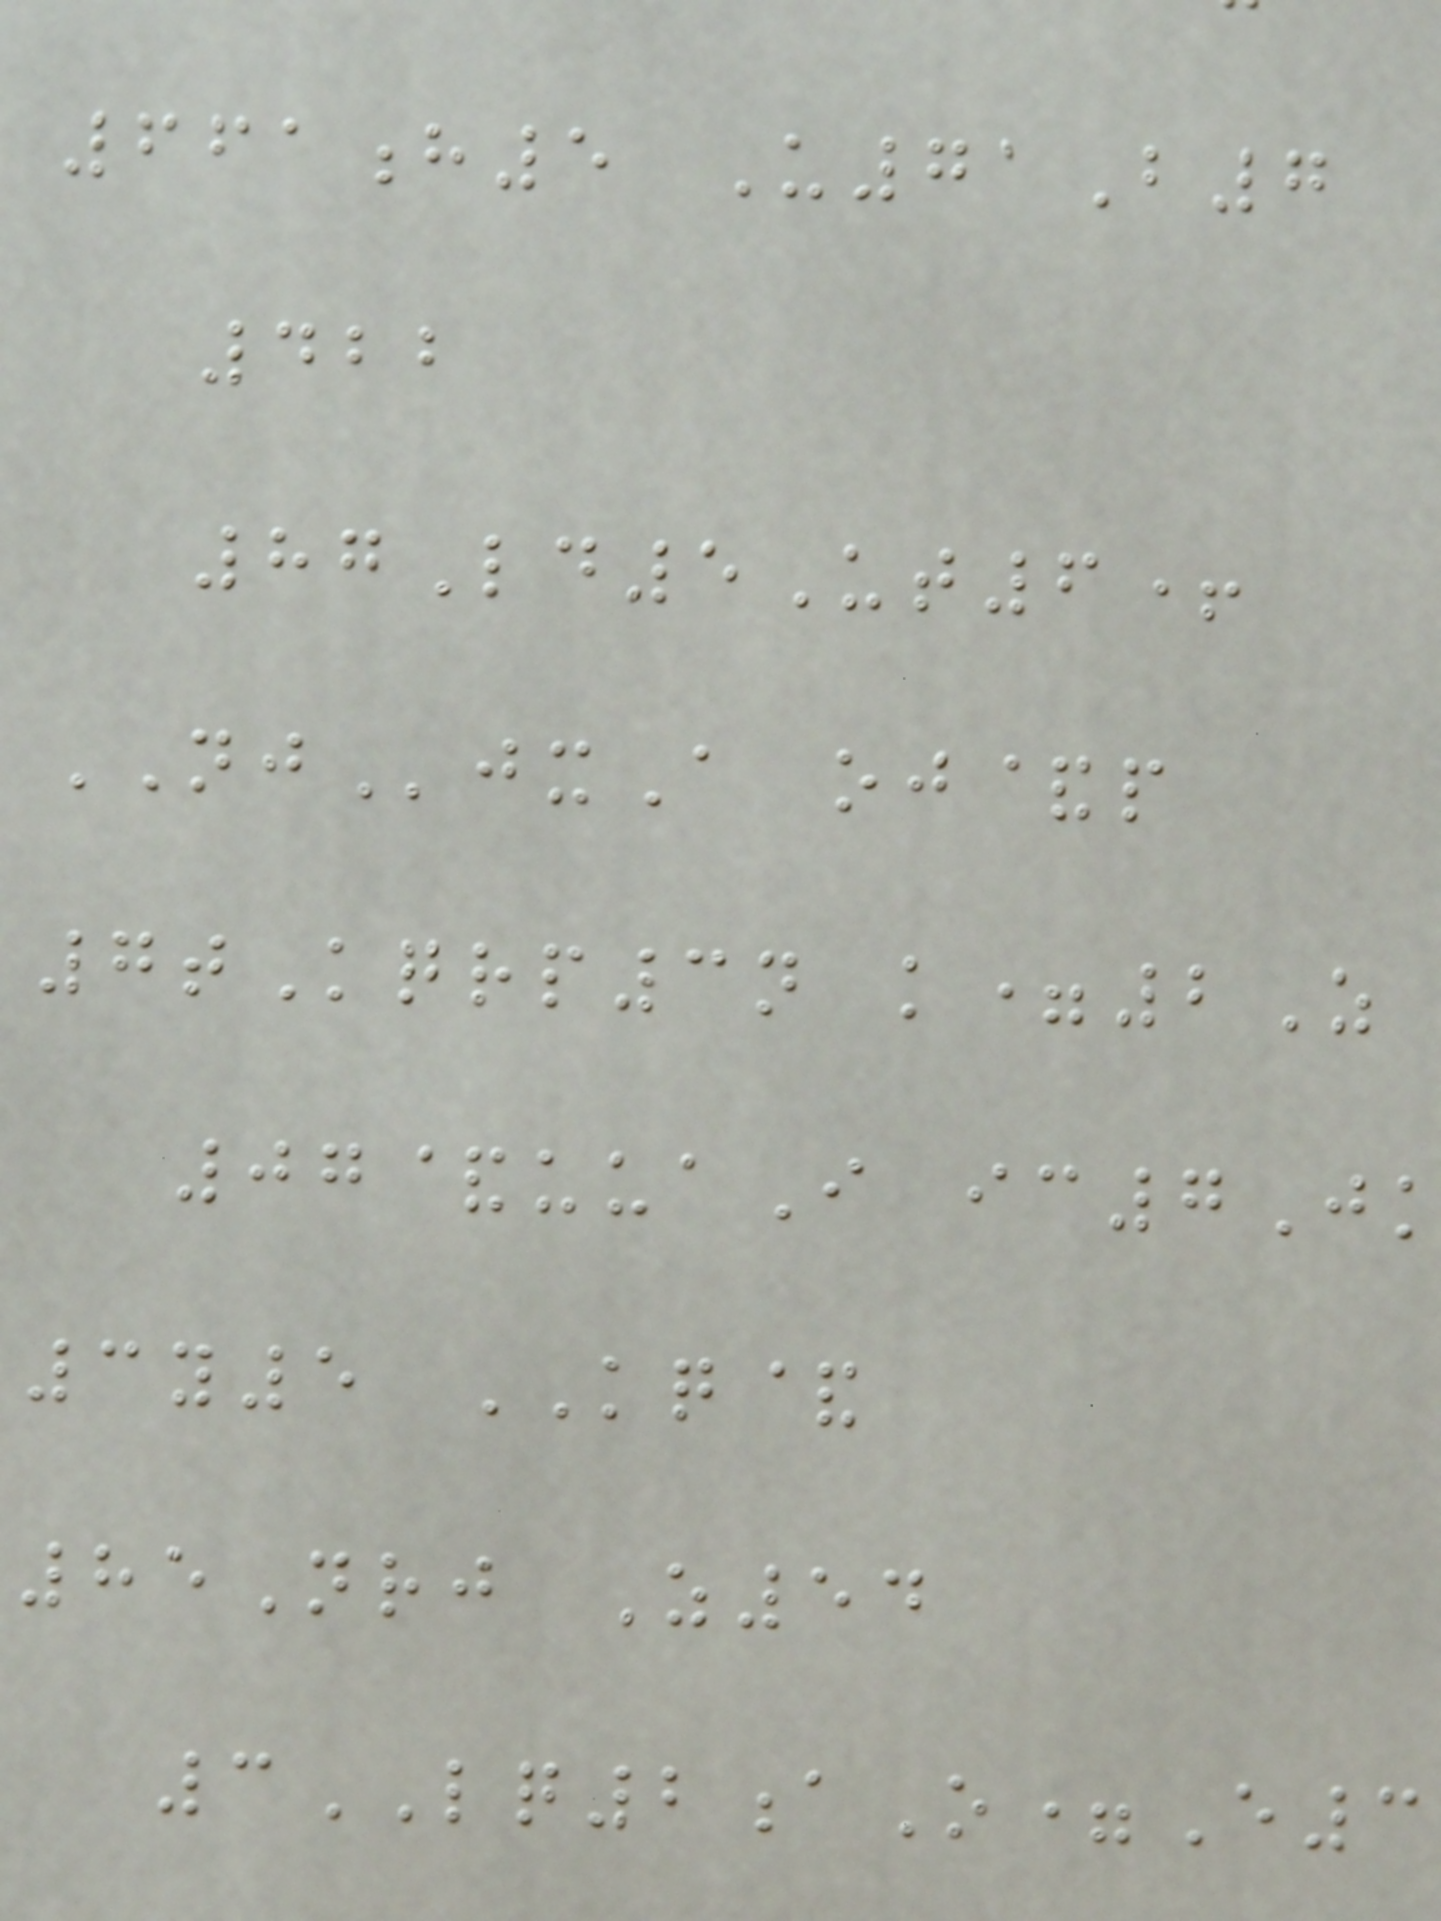661h5 U71B7
422
87Ld5Ut6+
NJjxA oj&p
7tKqrp3n k=2Z
07&uuaI ic7Jk
3y5 KQ&
85Nrj Z54
3LQ2aO=E3
